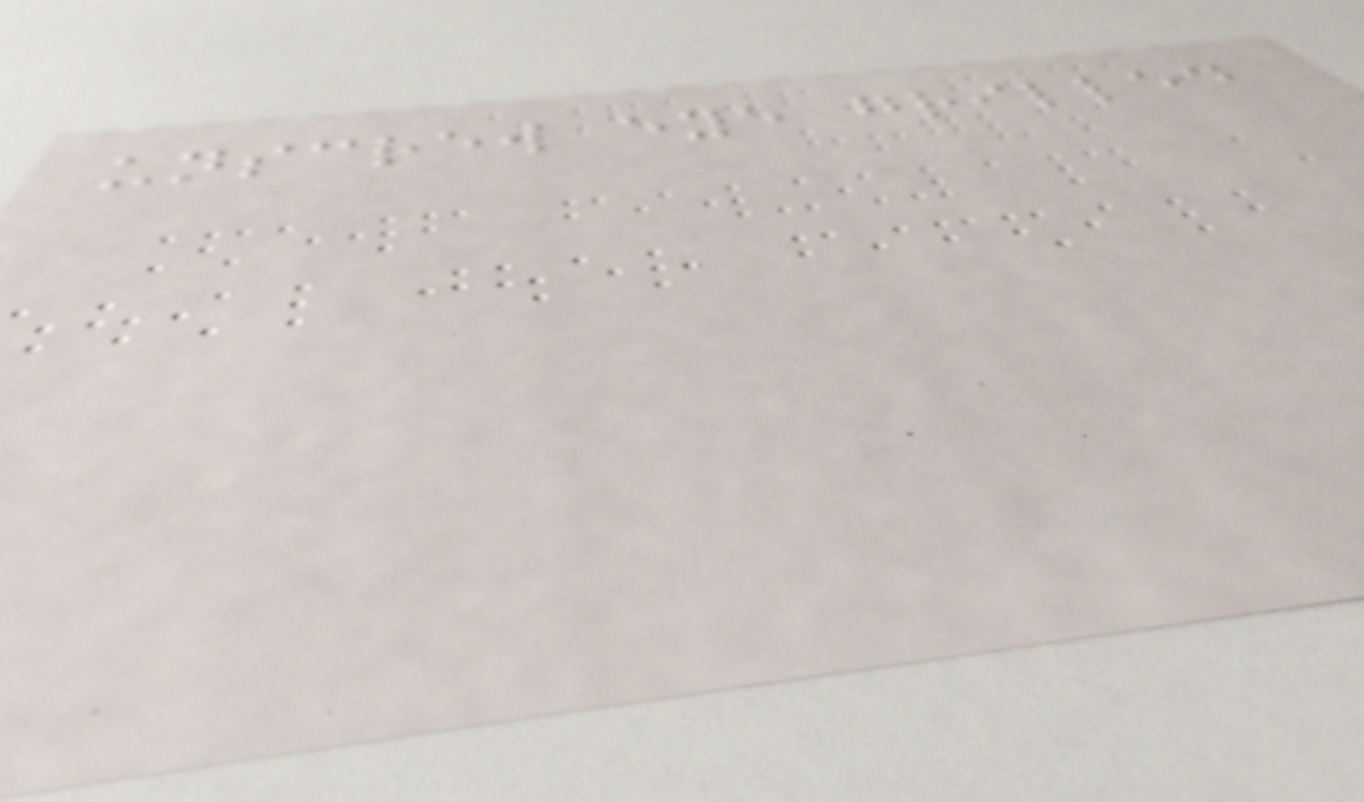unscrew eye grilled
